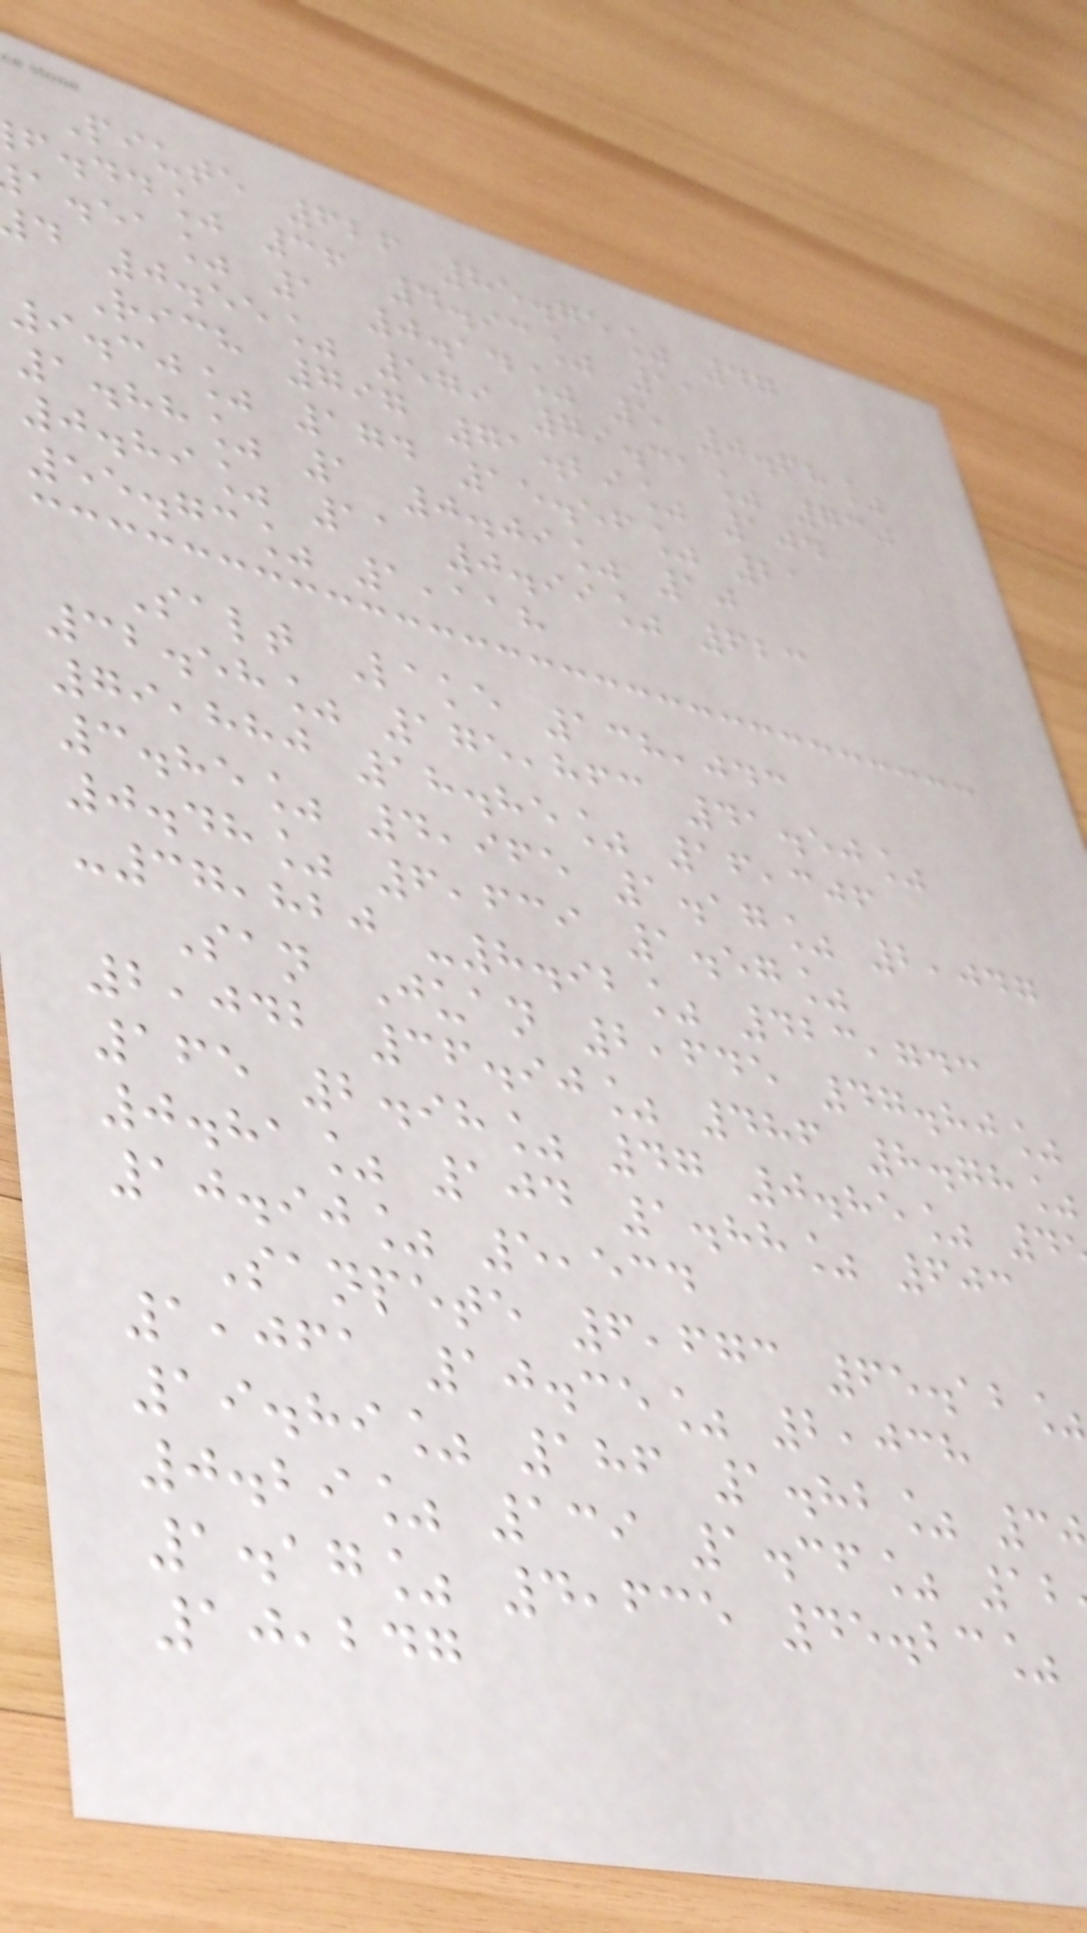Piute 626 85.75% 47
f.dd% 36 4.93% 11
a.ea% 1 0.14% 5 0.68%
d 0.55% 579 79.31% 730
Rich 797 71.29% 104
9.30% 174 15.56% 21
1.88% 1 0.09% 10
0.89% 11 0.99% 623
55.73% 1,118
Salt Lake 138,043
32.58% 175,863 41.50%
79,880 18.85% 16,306
3.85% 4,965 1.17% 2,047
0.48% 6,639 1.57%
-37,820 -8.92% 423,743
San Juan 2,645 47.80%
2,042 36.90% 486 8.78%
165 2.98% 47 0.85% 4
0.81% 104 1.88% 603
10.90% 5,534
Sanpete 6,673 65.12%
1,061 10.35% 2,038
19.89% 186 1.82% 3
0.29% 139 1.36% 12
1.17% 4,635 45.23%
10,247
